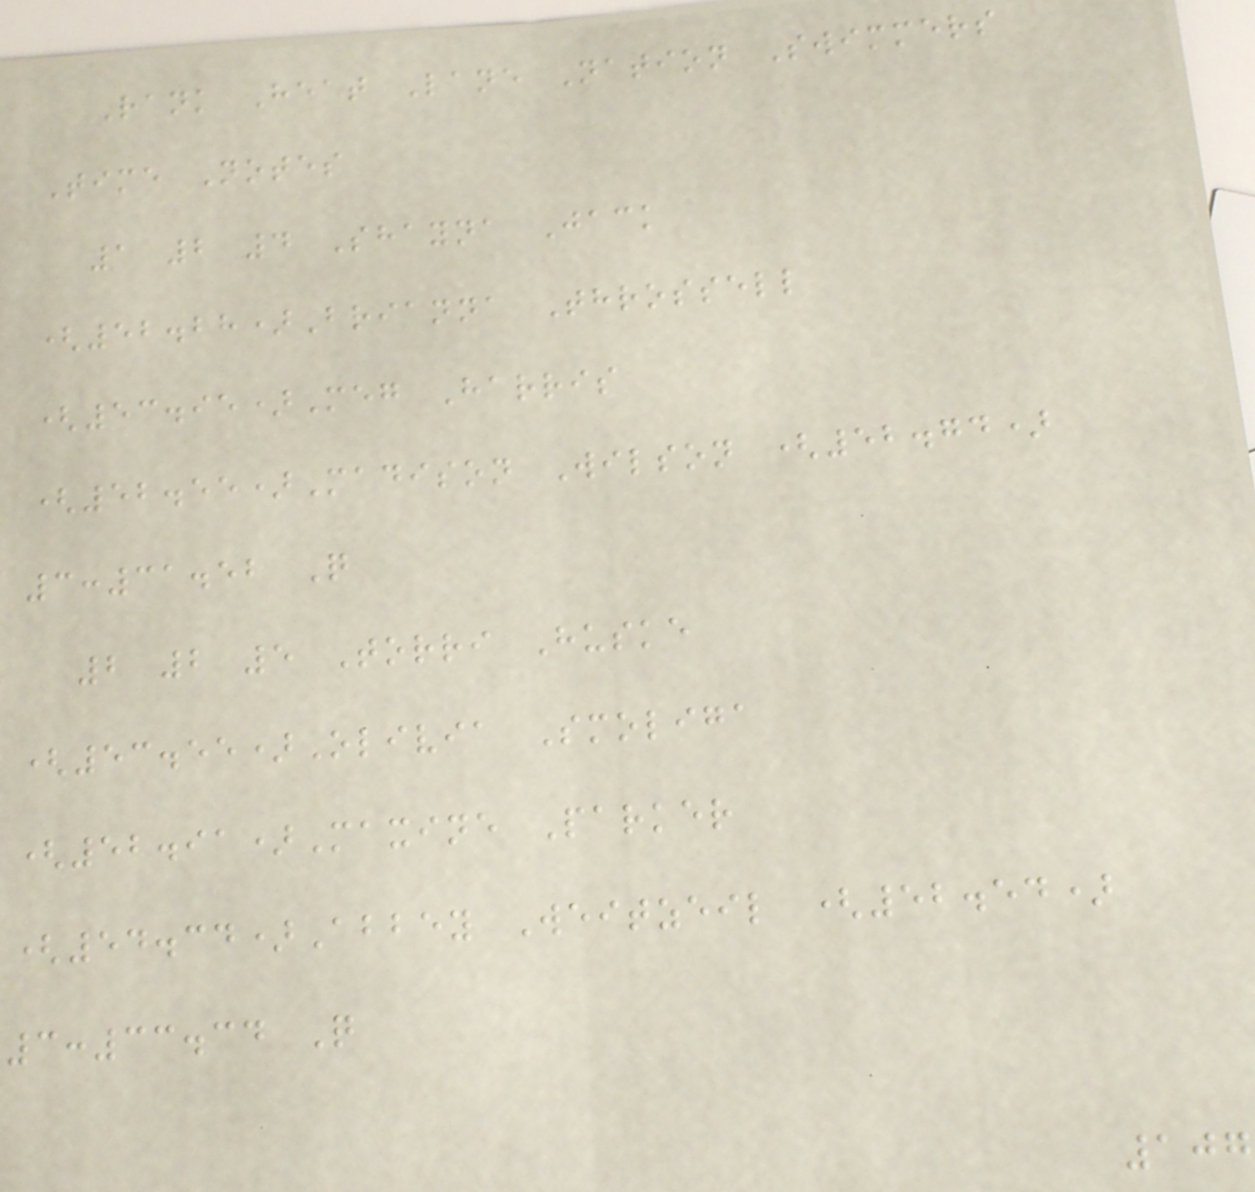Rank Heat Lane Nation Swimmers
Time Notes
1 2 4 Shayna Jack
(52.28)Brianna Throssell
(53.95)Meg Harris
(52.55)Madison Wilson (52.74)
3:31.52 Q
2 2 5 Torri Huske
(53.55)Olivia Smoliga
(52.91)Maxine Parker
(54.34)Abbey Weitzeil (52.54)
3:33.34 Q
107
